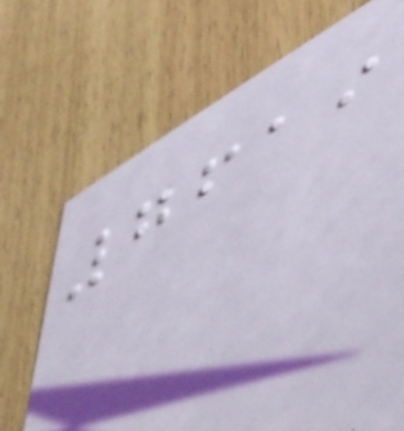7619
